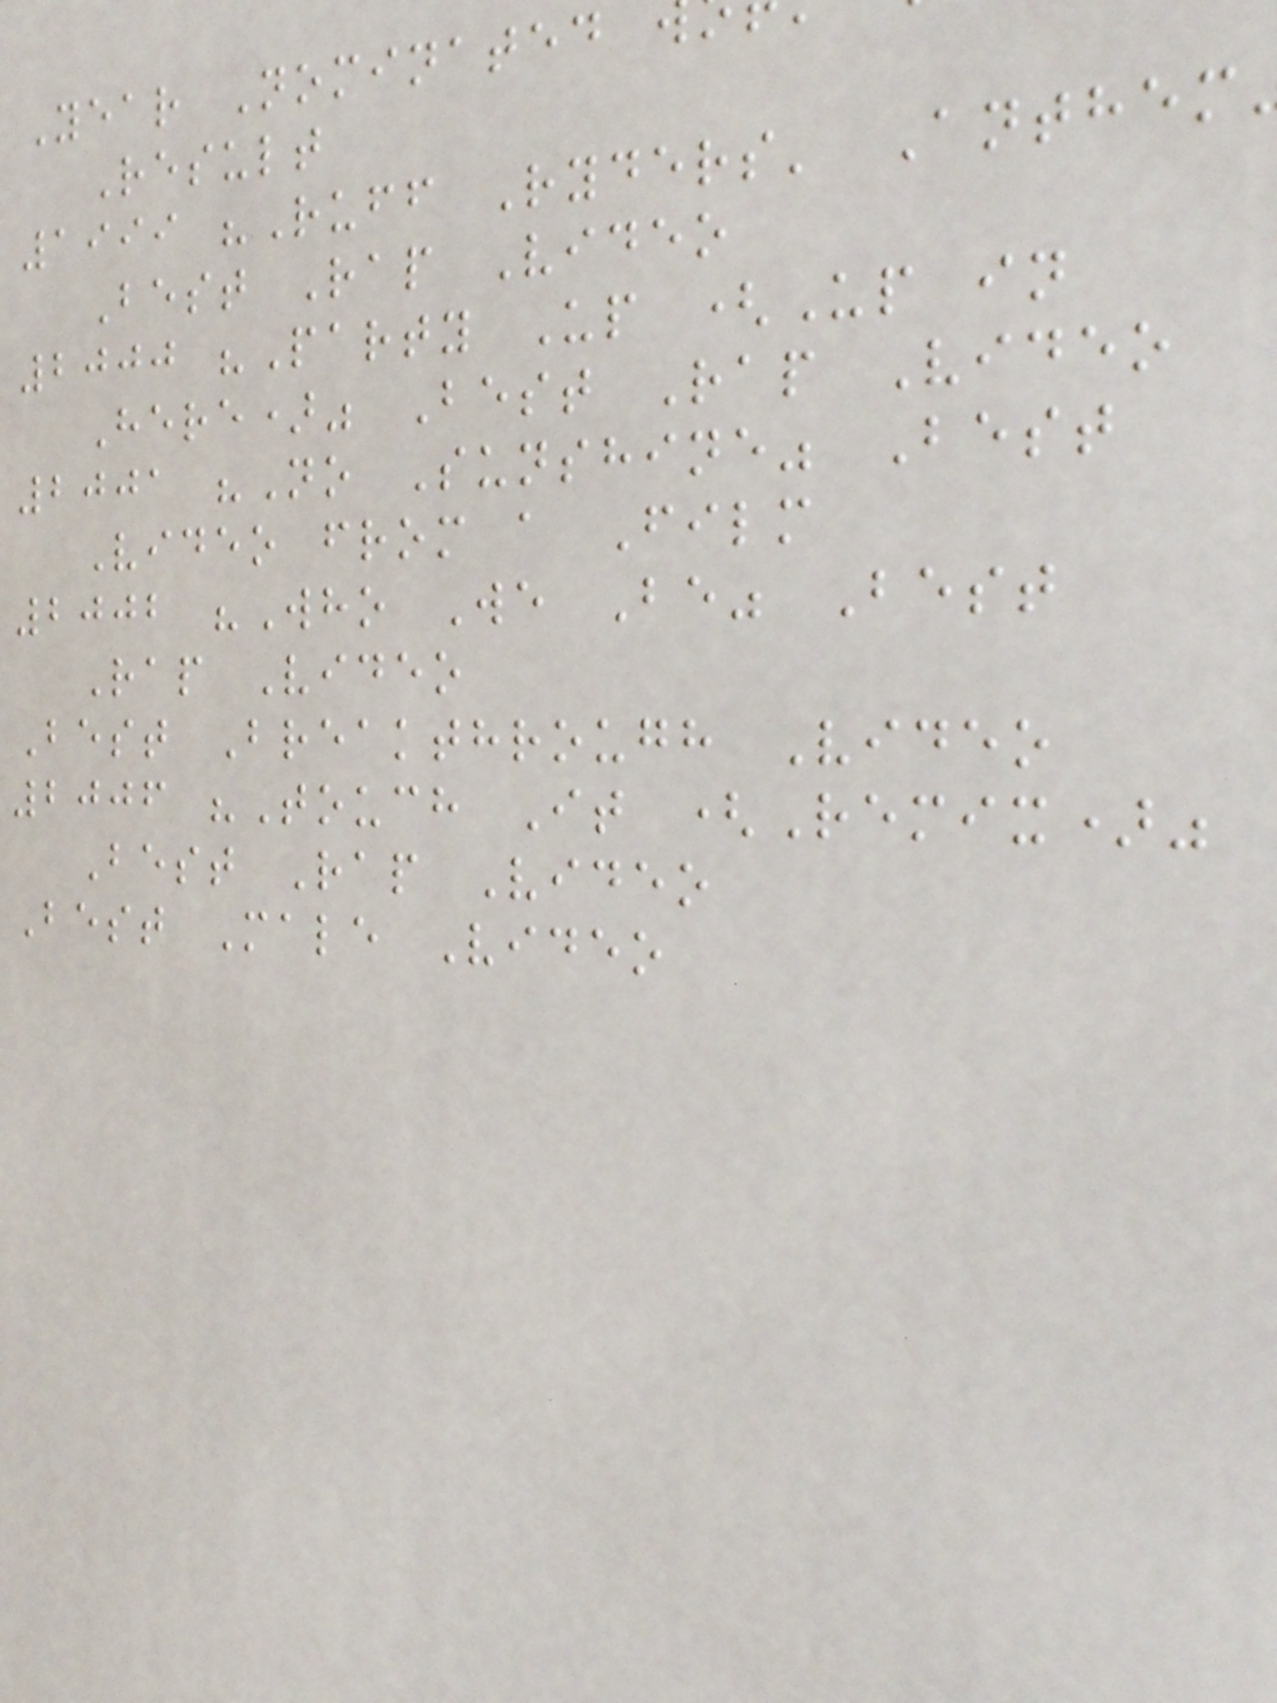Year Nominated
Result
1999 "Ruff Ryders' Anthem
Best Rap Video
2000 "Party Up (Up in
Here)" Best Rap Video
2001 "No Sunshine" Best
Video from a Film
2002 "Who We Be" Best
Rap Video
Best Breakthrough Video
2006 "Touch It (Remix)"
Best Rap Video
Best Male Video
